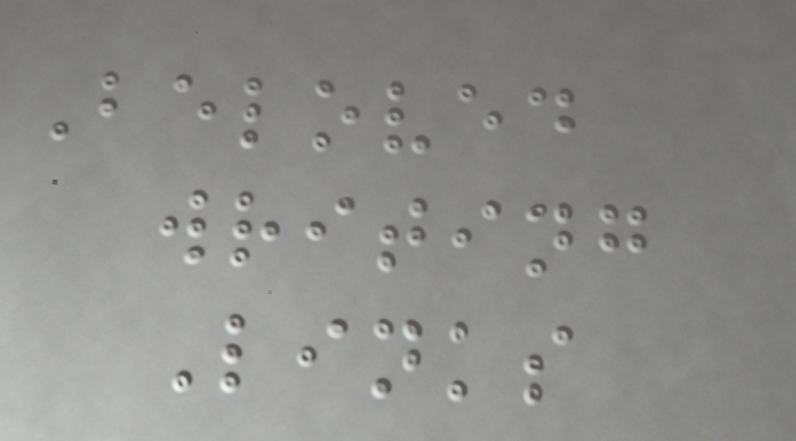Beloved
writing
Links
